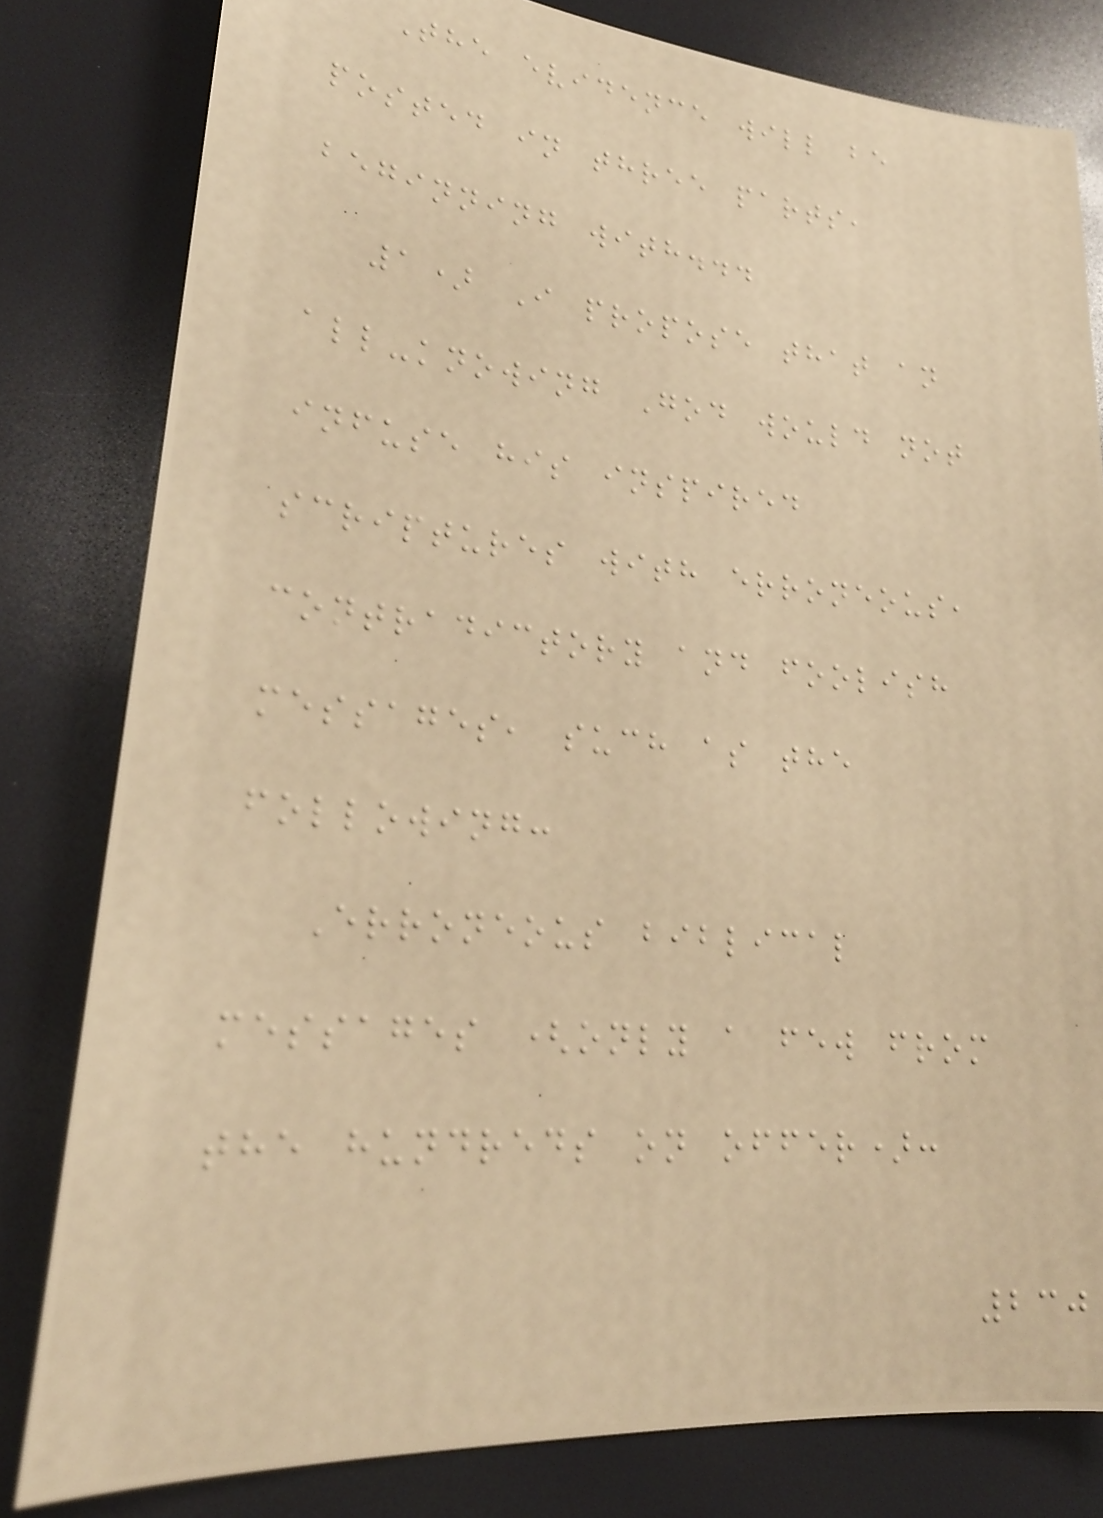The evidence will be
posted in three parts,
beginning with...
1) I propose that an
all-knowing God would not
infuse his inspired
scriptures with erroneous,
contradictory and foolish
messages, such as the
following:
Erroneous biblical
messages (only a few from
the hundreds on offer):
230
